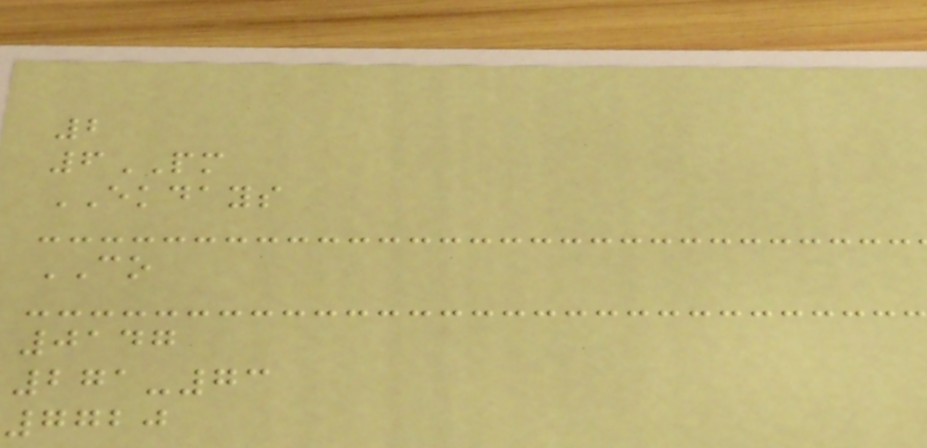2
6PM
EKDAYS
CO
0147
271-73
7720
